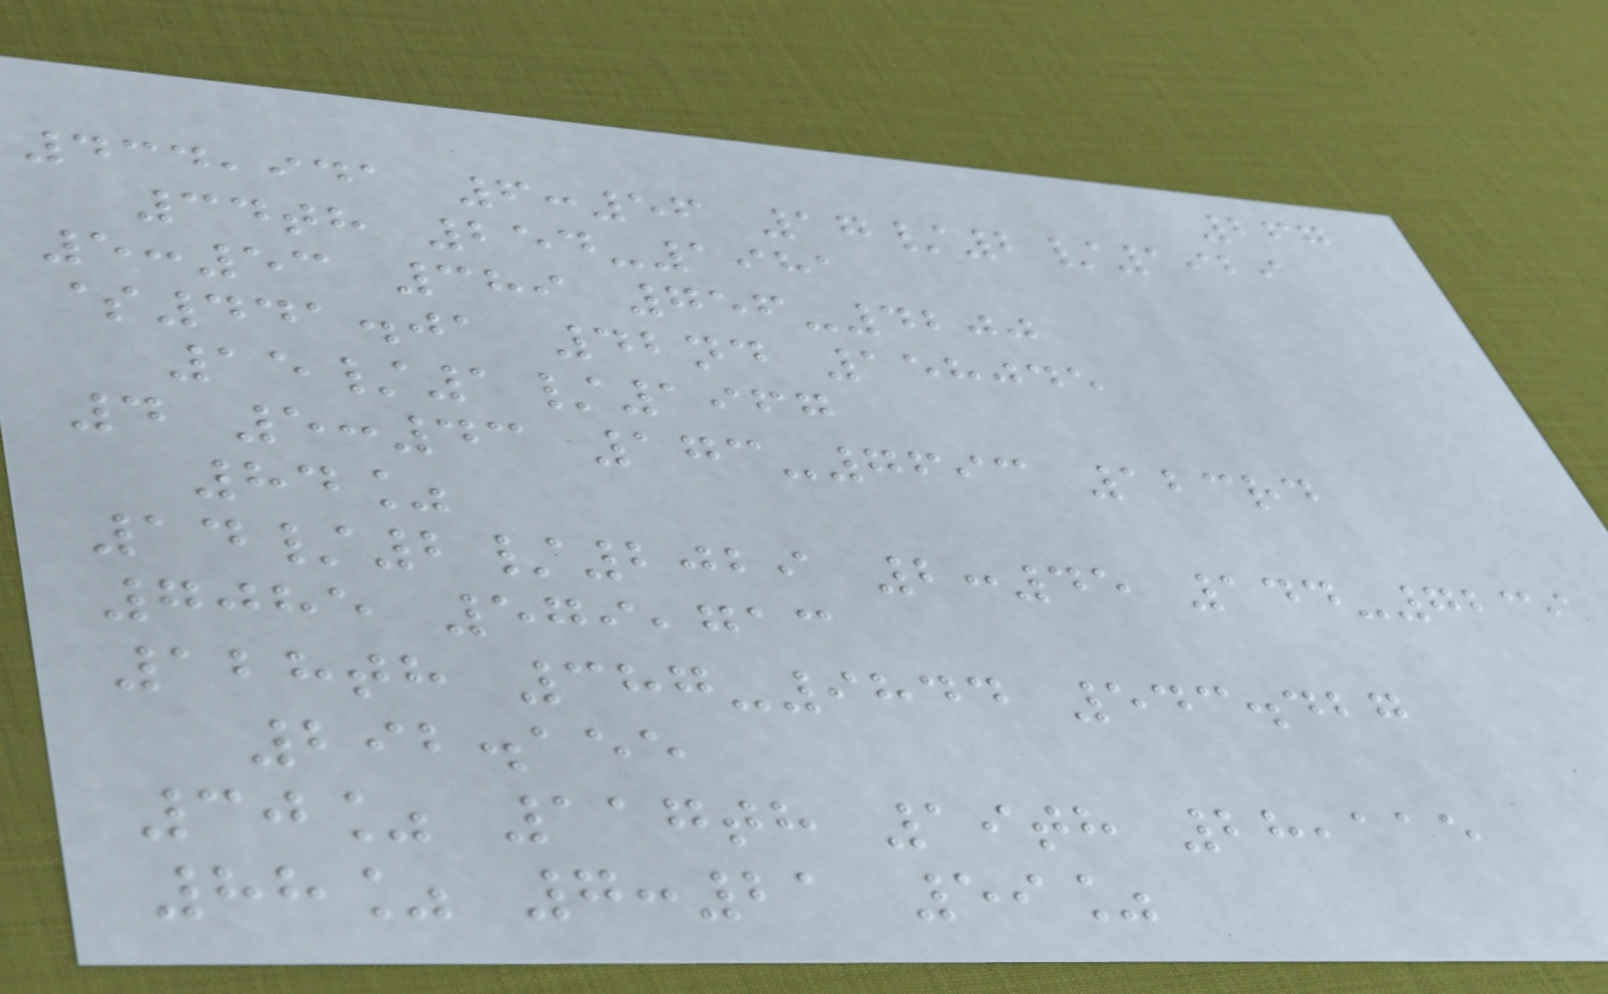267
434,941 6:56 17/2/1929
34th 254-1981
5:53 389 756-4200
$441.01 42nd 158045
15/1/1967
4 5:43 173-7693 123rd
84%
14/2/2029 2:45 144-7239
7085 579,713
128th 387-9844 543.427
292.155
30% 117th 19th 28,115
88% 7:21 59%
